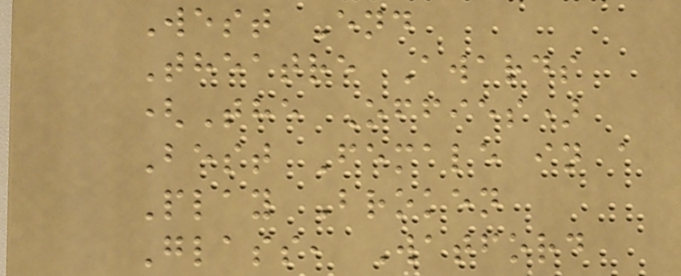West End
Theatre Awards
(The Offies)
Best Female in a
Play Broken
Glass, Watford
